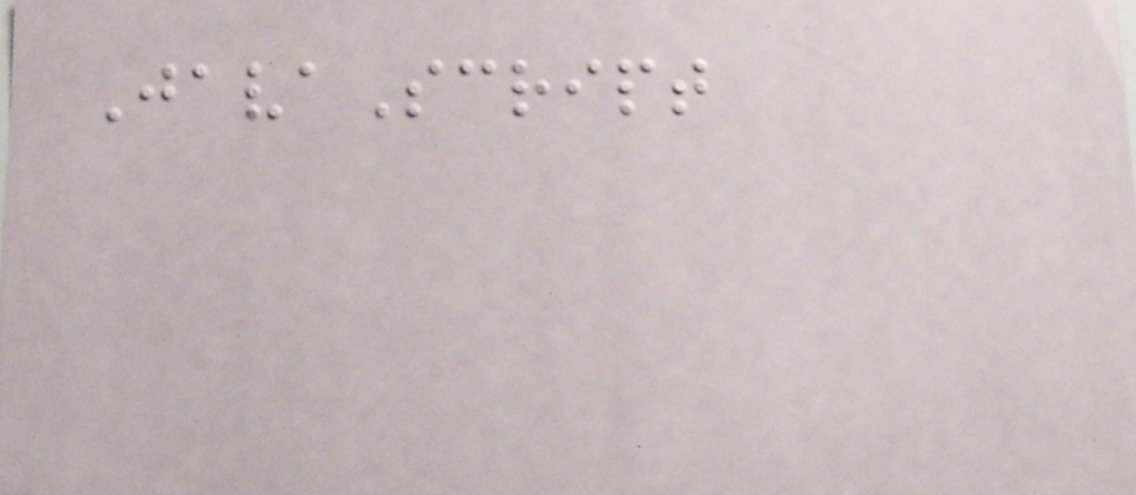JavaScript
